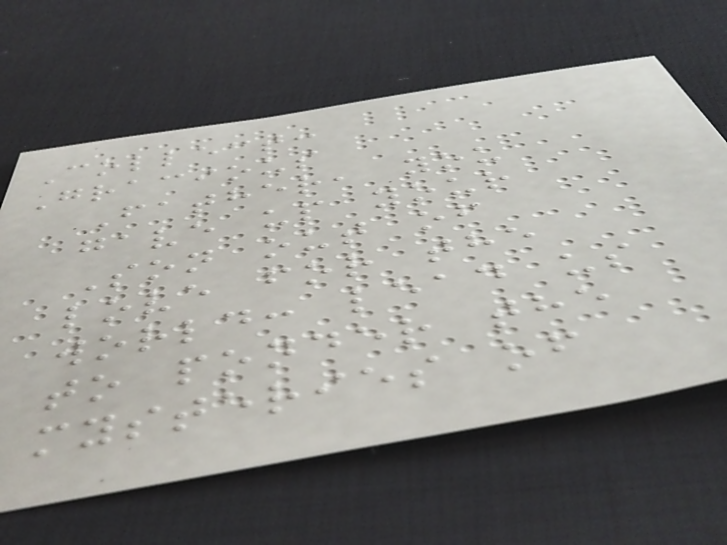Collect:
Gracious
Father, you
gave up your
Son out of
love for the
world: lead us
to ponder the
mysteries of
